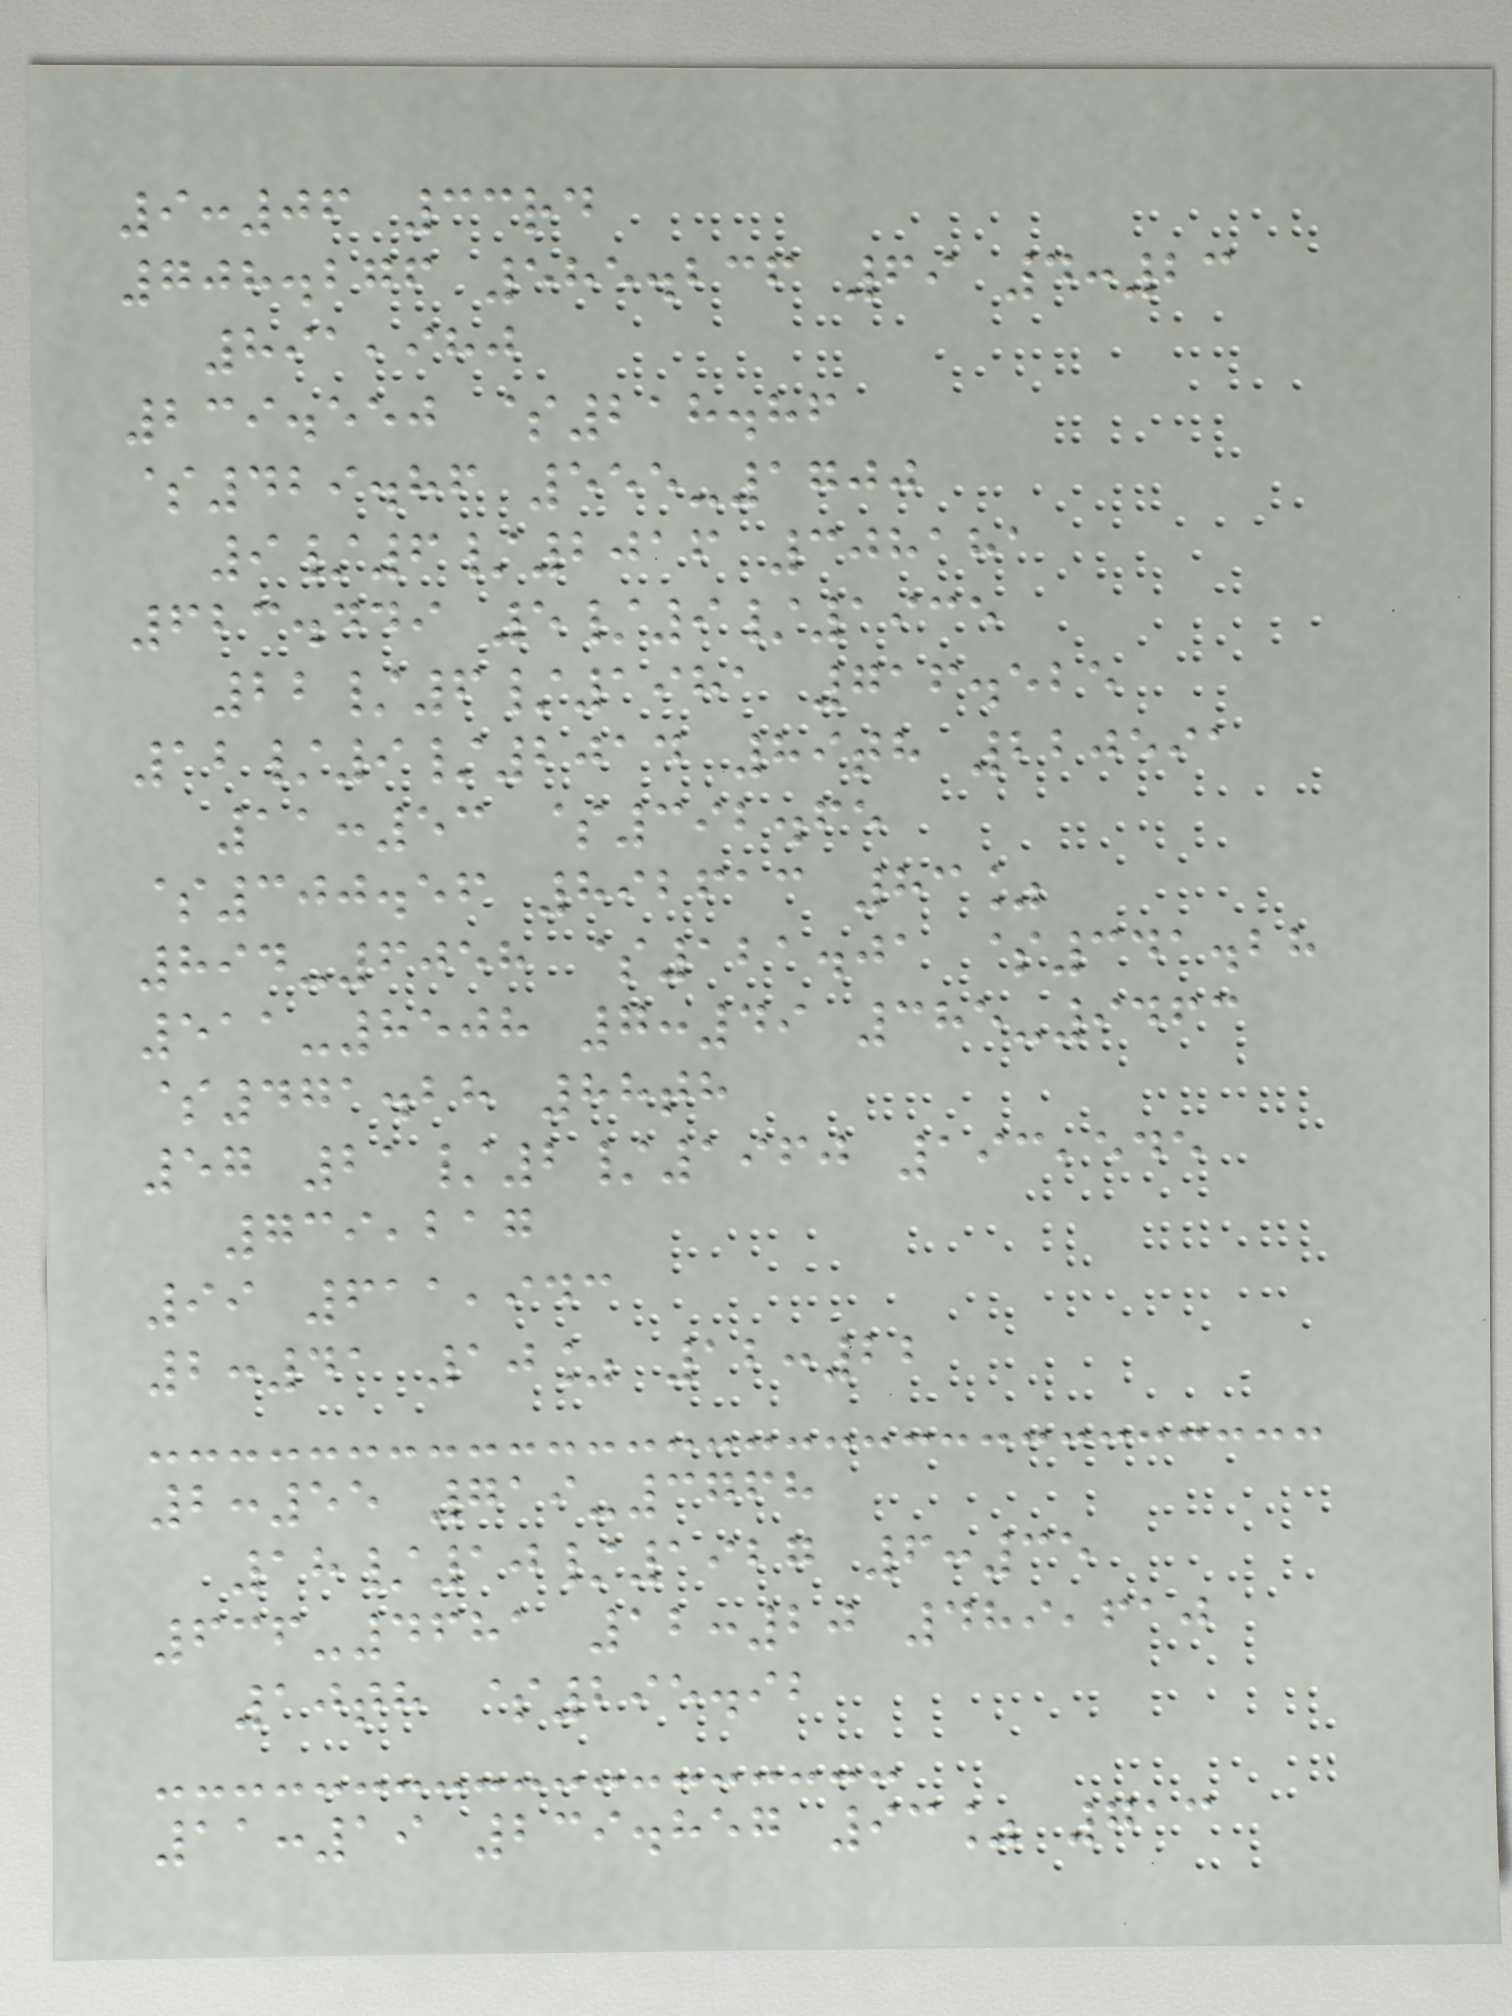9:06 33rd
708.276 585.236 69 4:23
891,980
239.550 $218.86
$429.86 555-1700
9/6/2016 308181
623.449 5/9/1935
22/6/1981 716.525
12/9/2014 89th 220591
11:53 $392.65
$300.56 892613 83%
894-6058 $121.01 $341.28
511-8508 7:49 385-9463
$471.28 88th
57 21/2/1960 193,545
739,217
99 611,943
2:41 10% 12:22
2:55 719-3768
18/10/1927 6:35
636-4681 12:20 489,610
10th $295.92
11:19 239.857 93% 713
